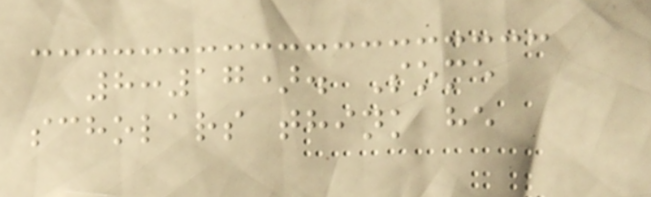8:17). Some
scholars think he
